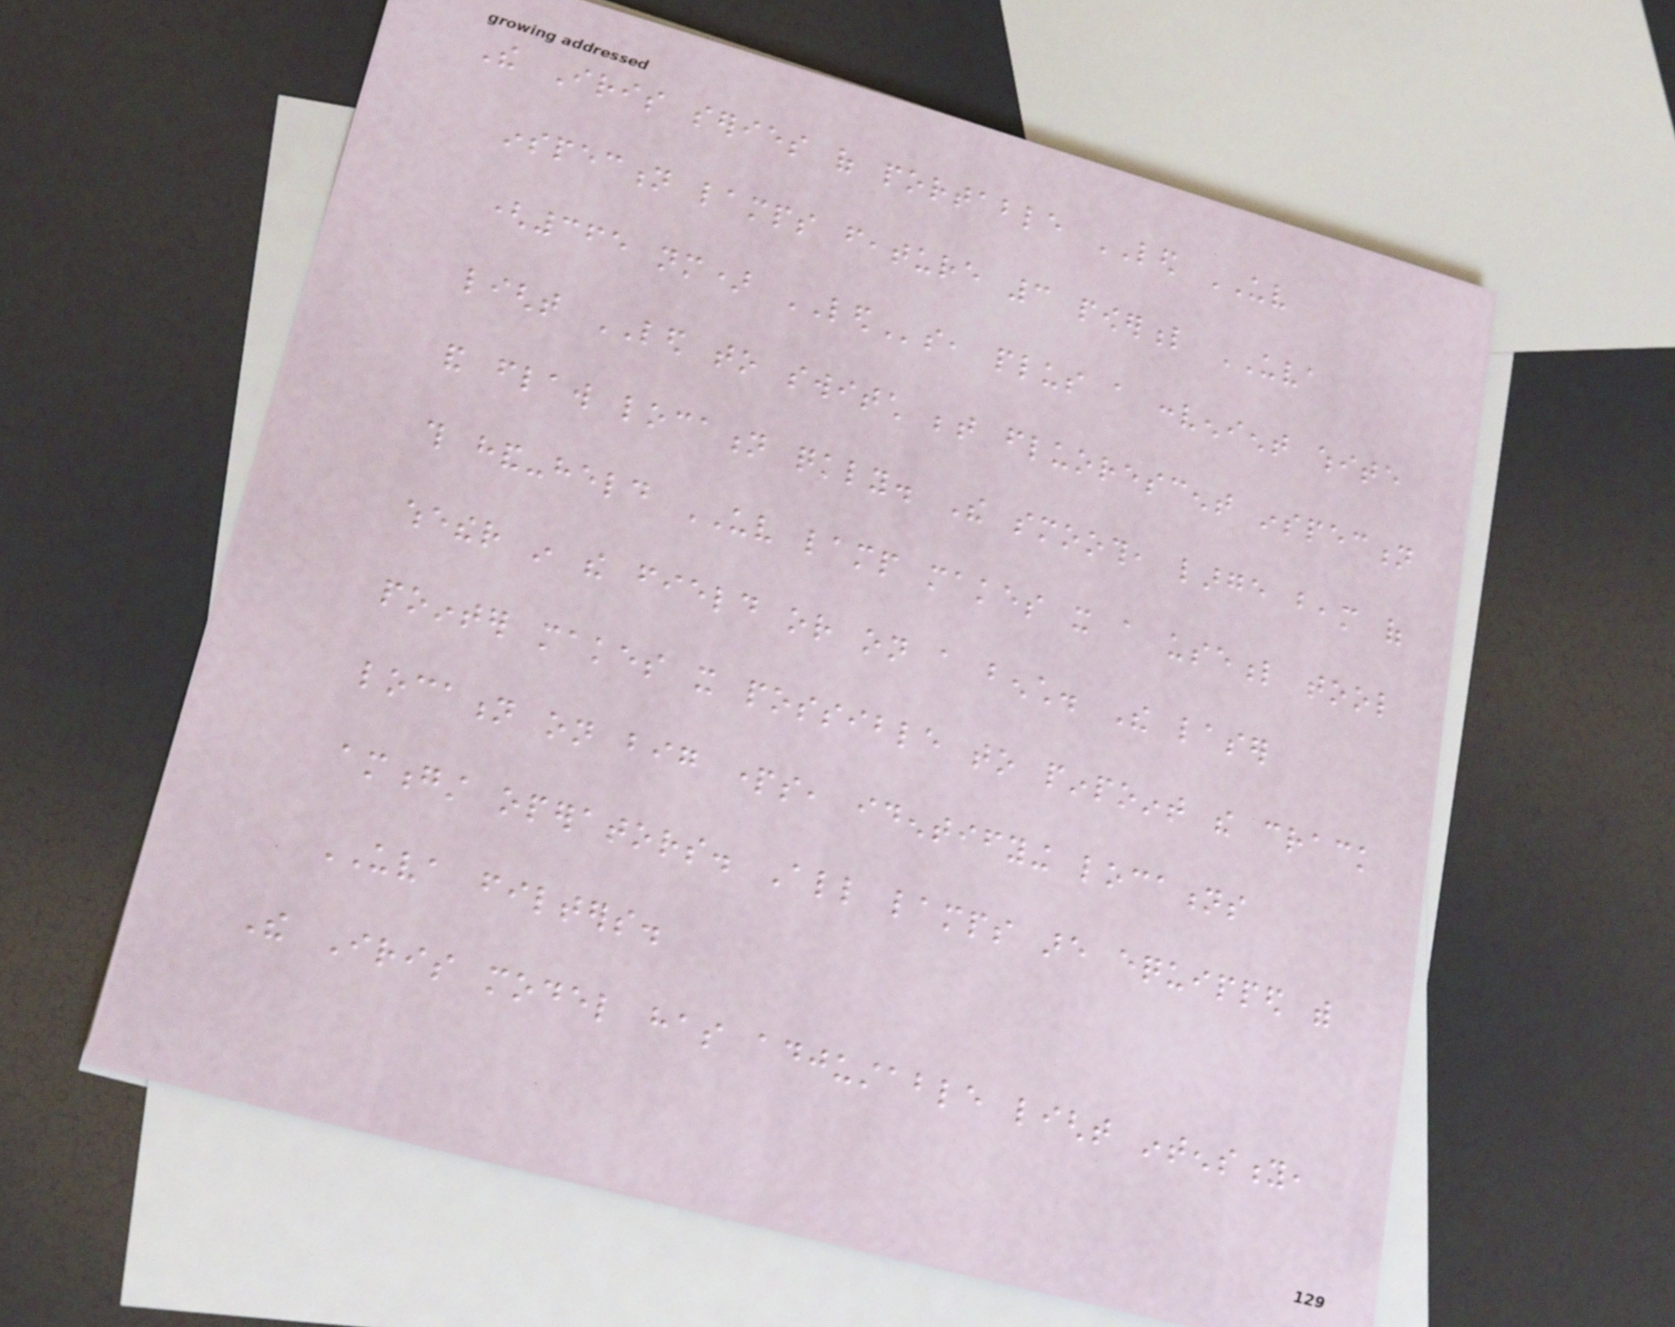The Iris series of portable LED UV
inspection lamps feature 3 powerful UVA
(365 nm) LEDs, plus a convenient white
light LED to switch between fluorescent inspection
and flaw location quickly. The smooth, large beam of
this hand-held UV lamp makes it a useful tool
whether in the field or on a bench. The laser
pointer makes it possible to pinpoint the crack
location on big parts, identifying locations
amongst operators. All lamps are equipped with
UVA filters.
The Iris model has adjustable light intensity,
